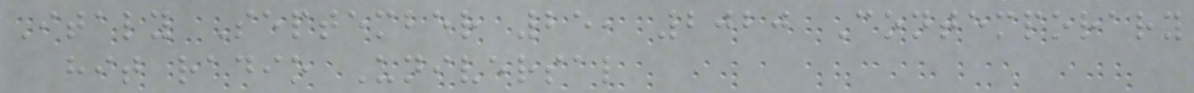Italy September 25, 2020 Contemporary
hit radio Universal
